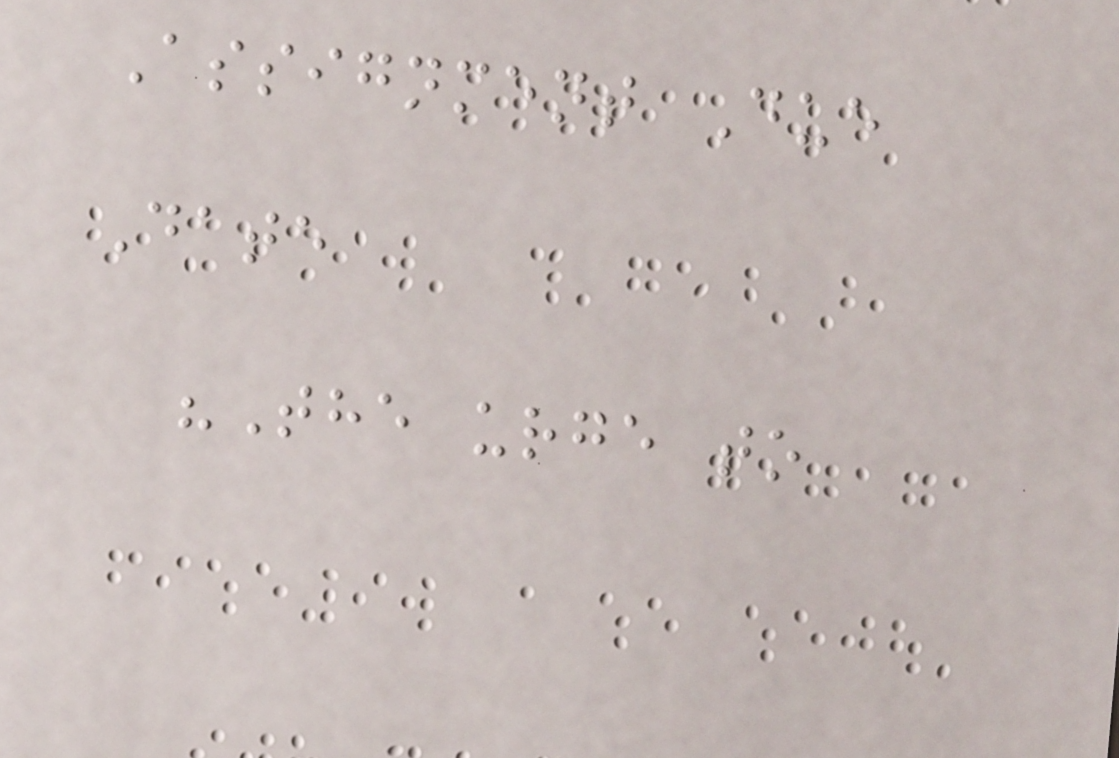Assignment Due
Date
"The urge to
